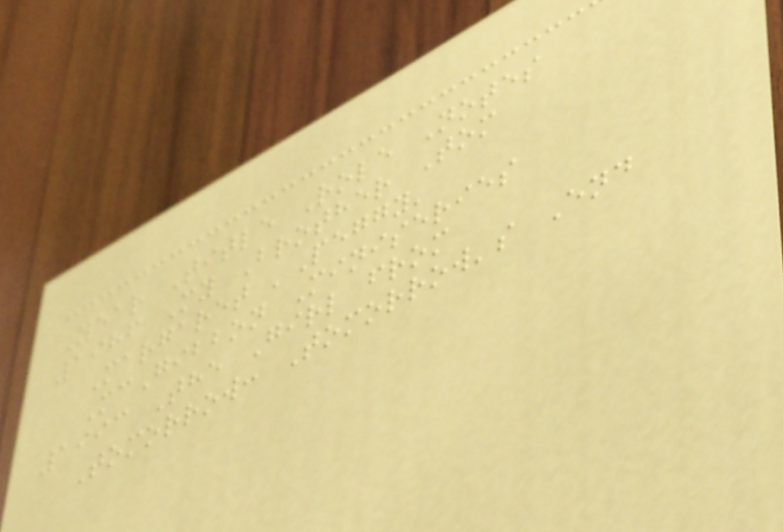Year Title Role Notes
1986 My Brother Tom
Margaret 'Peggy'
McGibbon Miniseries
1993 The Girl from
Tomorrow: Tomorrow's End
